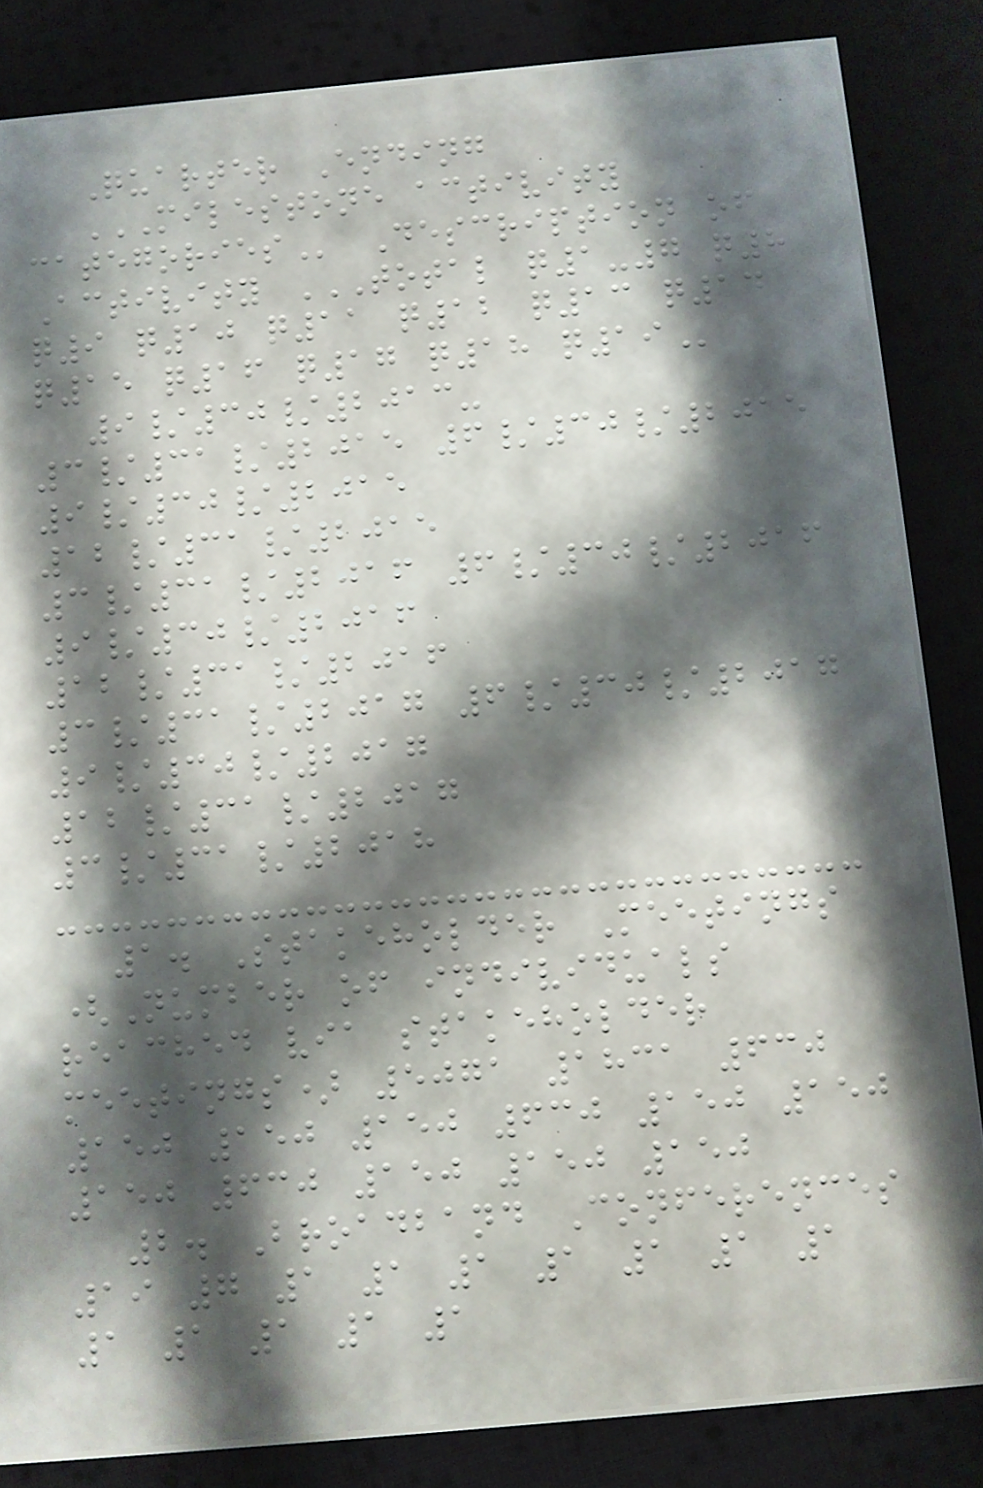Quarter Ending
MILESTONE ACTIVITY
CATEGORIES Description of
Activity TOTAL Q1-7 Q8
Q9 Q10 Q11 Q12 Q13 Q14
Q15 Q16 Q17 Q18 Q19
9/30/2013-
3/31/2015 6/30/2015
9/30/2015
12/31/2015
3/31/2016 6/30/2016
9/30/2016
12/31/2016
3/31/2017 6/30/2017
9/30/2017
12/31/2017
3/31/2018
1. Stakeholder Meetings
(Number of individuals
reached via stakeholder
meetings) 5071 1831 630
150 150 150 630 150 150
150 630 150 150 150
2. Broadband Conferences
19 7 1 1 1 1 1 1 1
1 1 1 1 1
